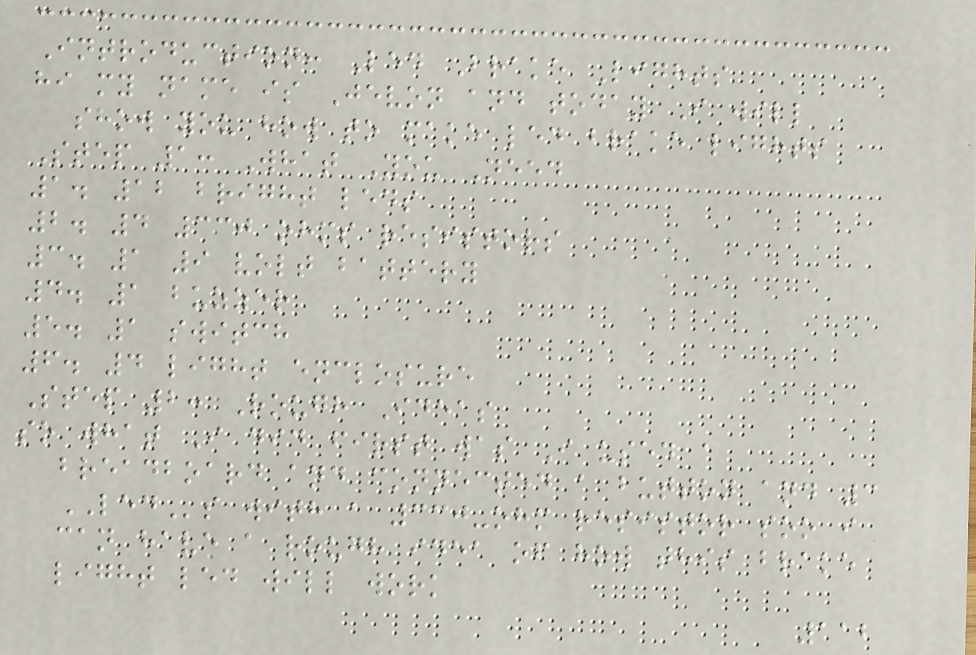Introduction: Led Brake Lights
hi my name is Jevon and today I will
show you how to make led brake lights
Step 1: What You Need
1. 12 bright leds
2. 4 330 ohms resistors
3. 1 9 volt battery
4. 1 buzzer
5. 1 switch
6. 4 light enclosure
Step 2: Rough Ideas
so what I did first was I used a
breadboard and connected a button and 3
LEDs with a 330-ohm resistor soo i
can have a rough idea of how this brake
light led will work
112
